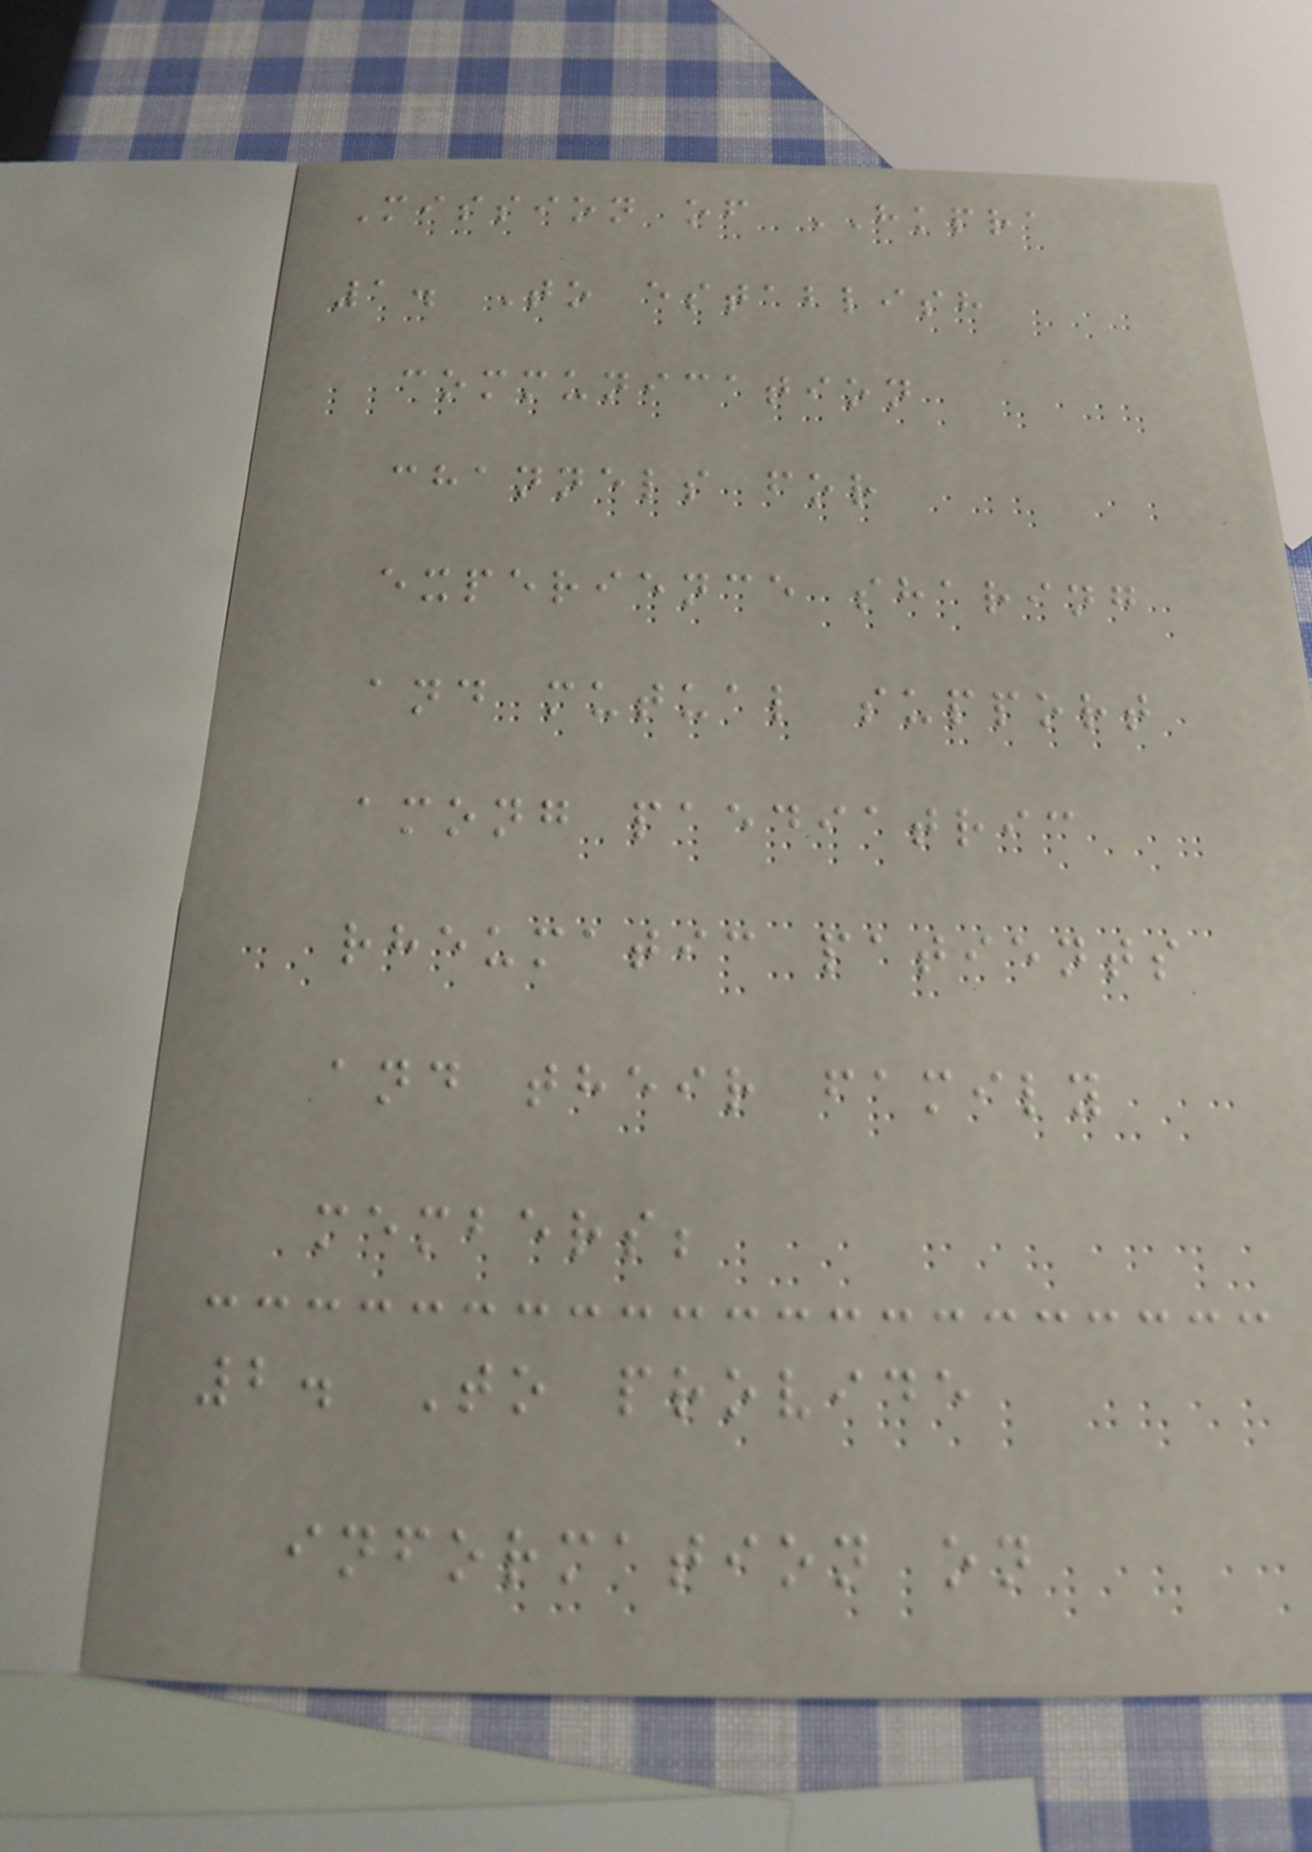Mission of HKPRA
1. To establish
communication
channels for
experience sharing
and mutual support
among paediatric
rheumatic patients
and their family
members;
2. To provide
information on
